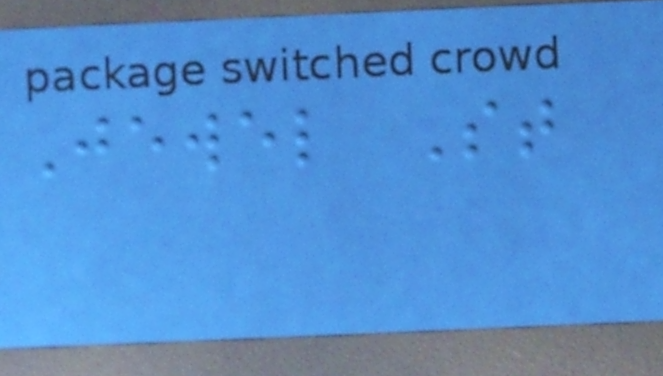Jewel St
